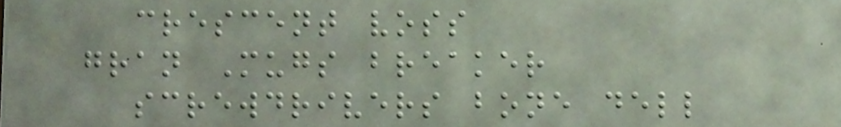crescent voss
gran Mugs breaker
screwdrivers bone dell
